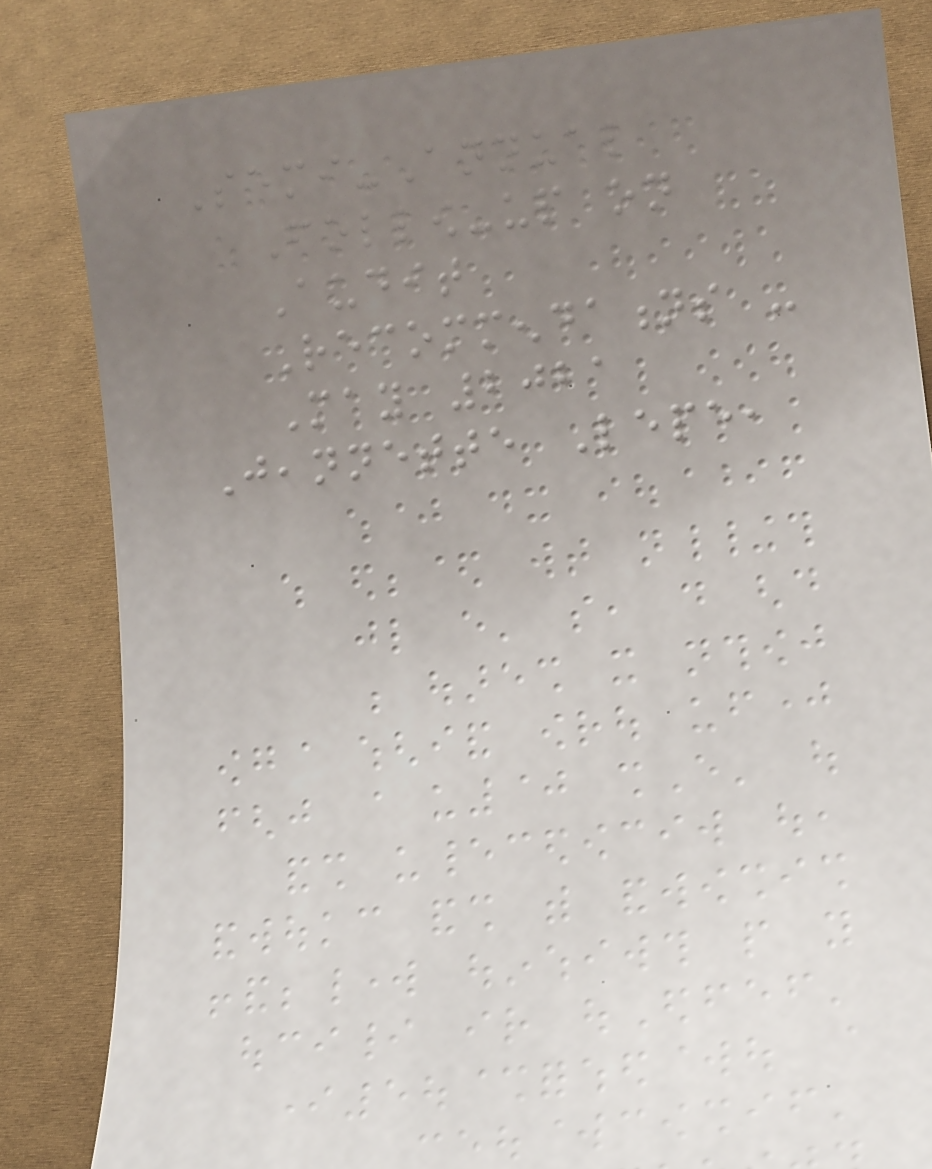Semi-Annual
Follow-up on
Audit
Recommendations -
May 2021
Jeannette Lepe,
